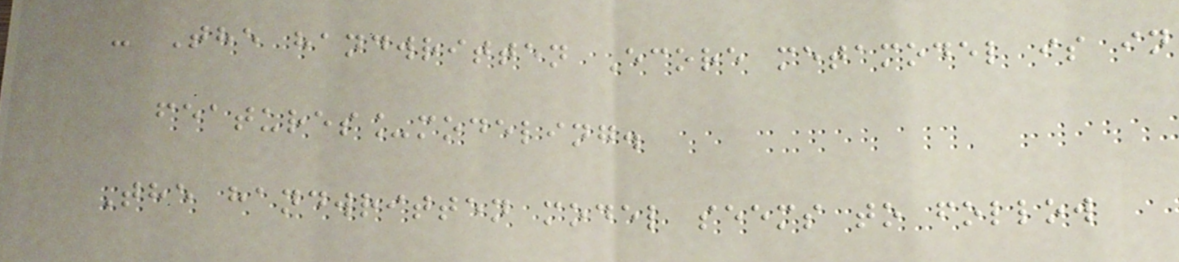- The handwritten Ecore metamodel is in
features_modeling.
The handwritten model seems to follow
